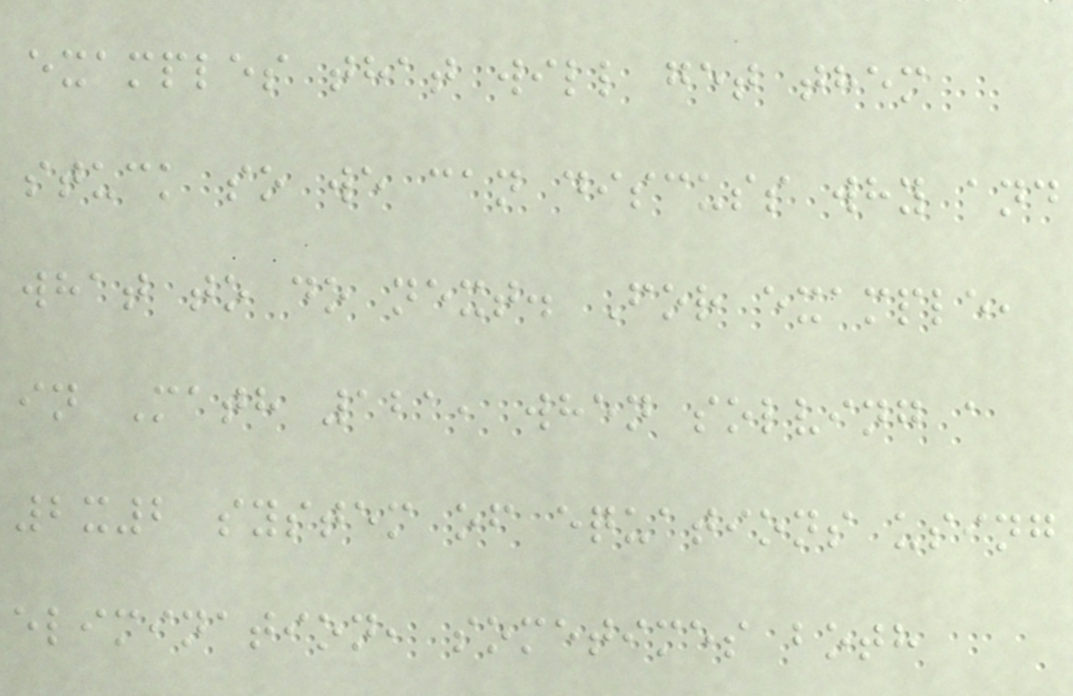examples that will get them
stuck so we can discuss why and
what to do next. For example,
in Math 121, when solving a
2x2 system of equations using
elimination, sometimes both
